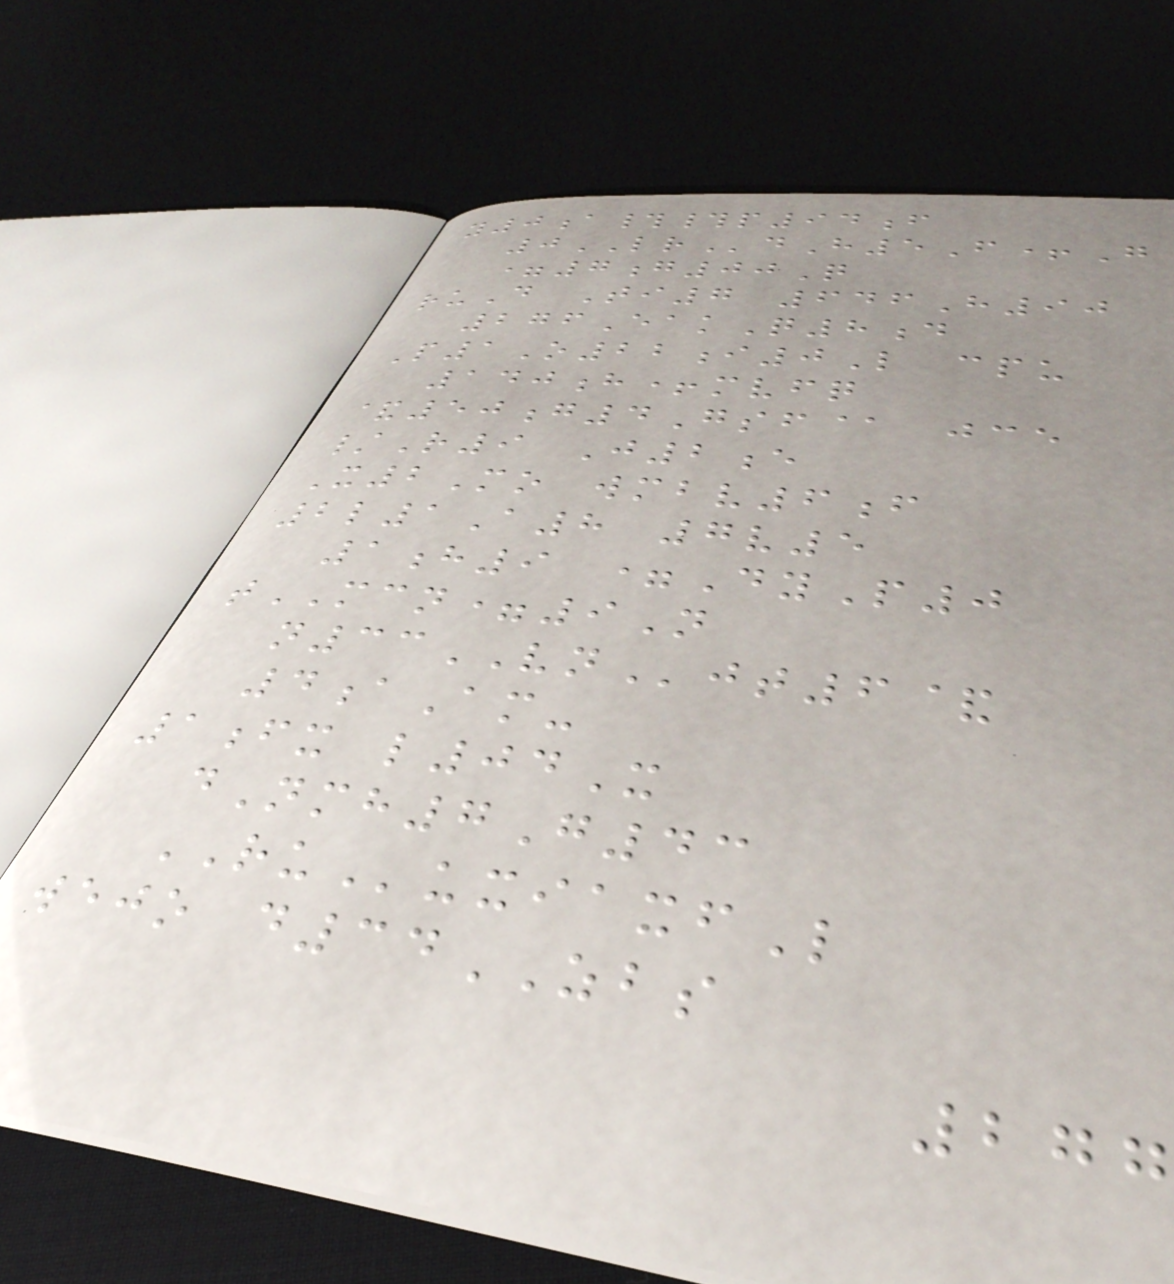y0a##p94f
0LRdH5F+G
=7g00Q
ruD Ti7 646H90
276EakQ8d
P1O22i0L cpu
140h+mvfq
&50g4Gsf@ jce
/R9 J2e
X2Mo wmbv6f
2l1A8 7v5
1h9 =DyP0
tMCN=9N
n33VNjt6&
4aAm-
1fx l04X
dNmh7G43
RUuxiaxfL
wejo d34ZBS
277
